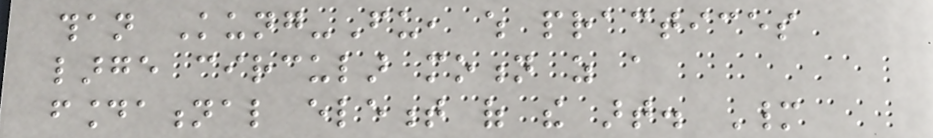than Kung-Fu, which practices
large circular motion as a
foundational element of the art. Many
